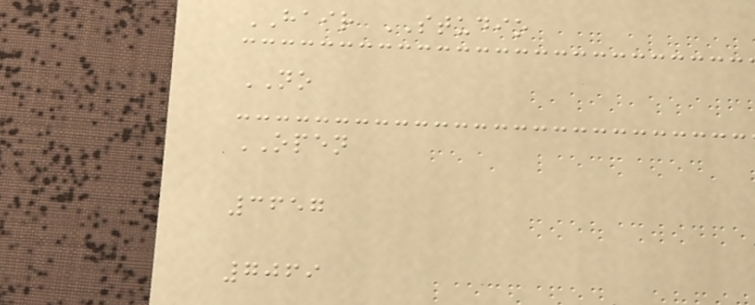HAIR STUDIO
NO
OPEN
3657
7069
